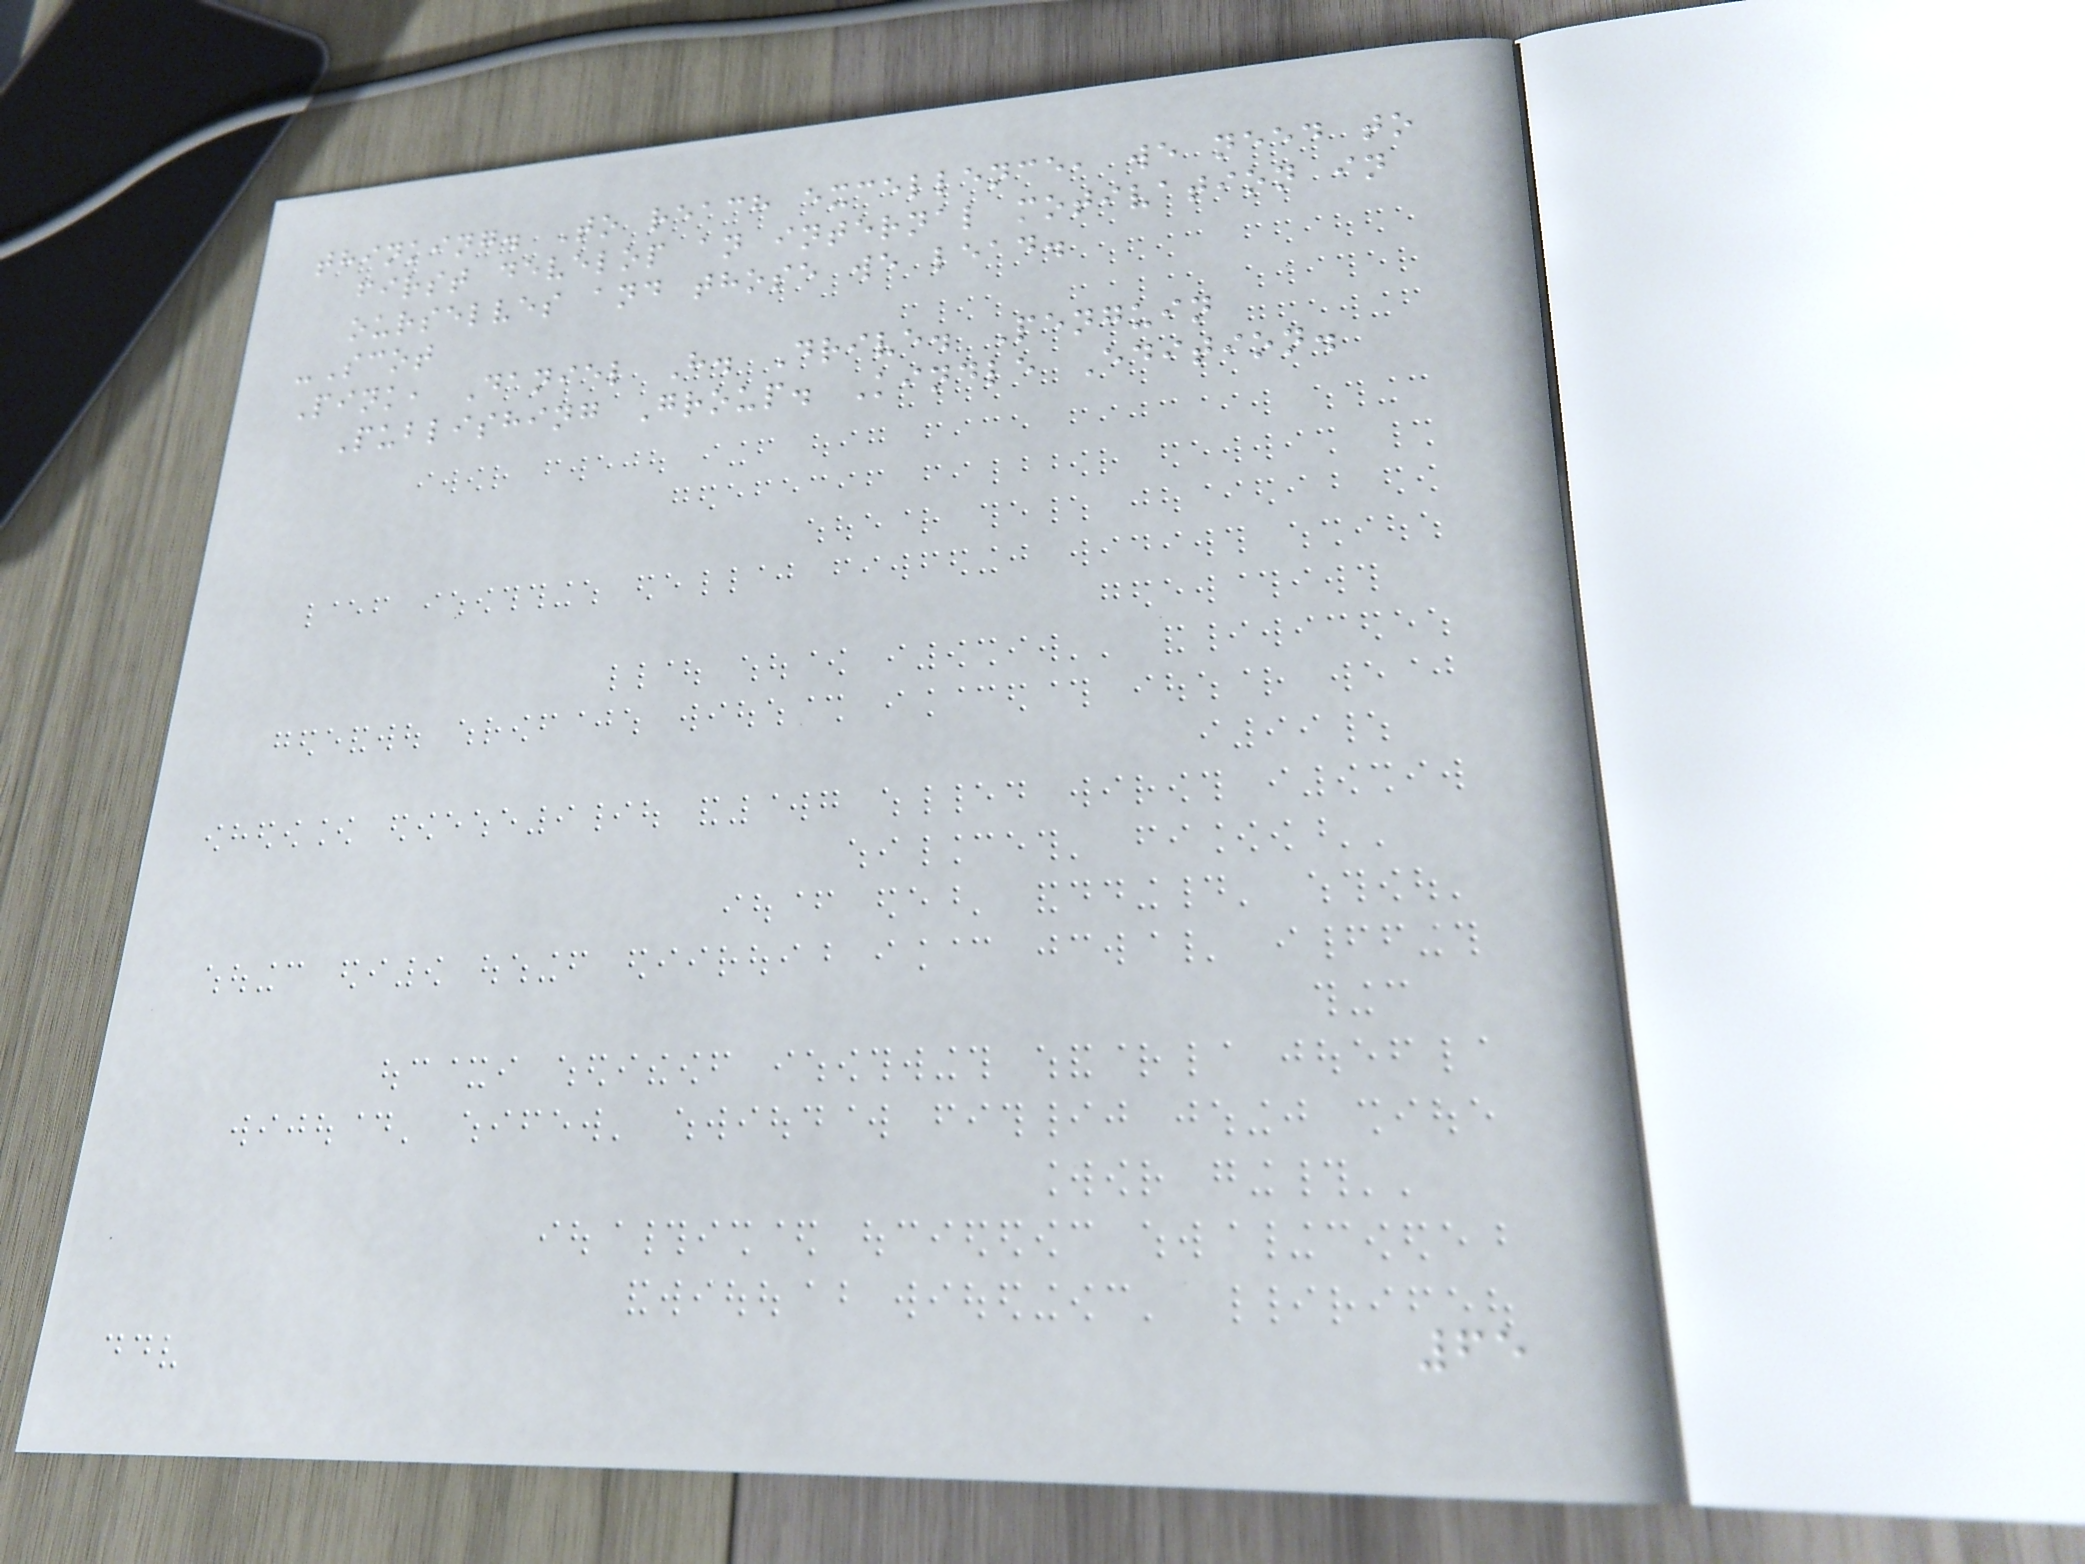thinking. To reach excellence, we need to
first develop an internal motivation in
ourselves and those we lead.
-Scot
Pink, Daniel H. Drive. Penguin
Publishing Group. Kindle Edition.
65
